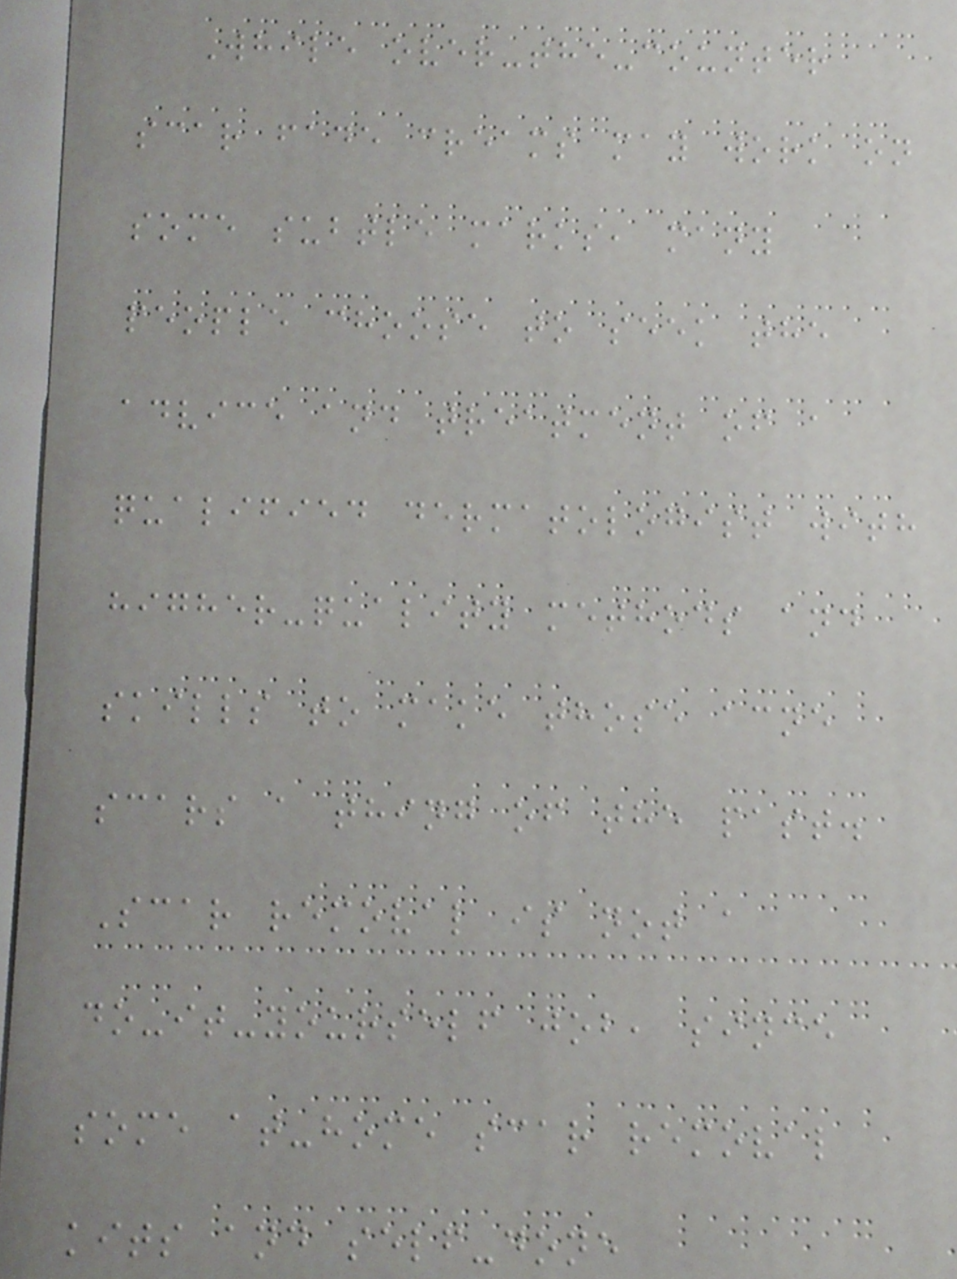While over-the-counter
scar fade creams may work on
some subtle marks, many
people choose to seek the
advice and treatment of a
qualified dermatologist with
higher-quality methods and
skills to make those acne
scars a thing of the past.
Scar removal is not a
do-it-yourself job, since
some at-home scar removal
kits and self-done
